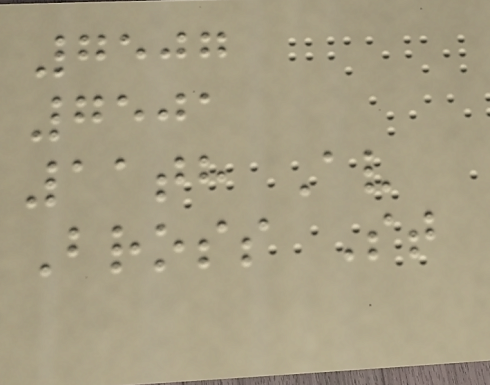7507
7501
11th Av
Bross St
